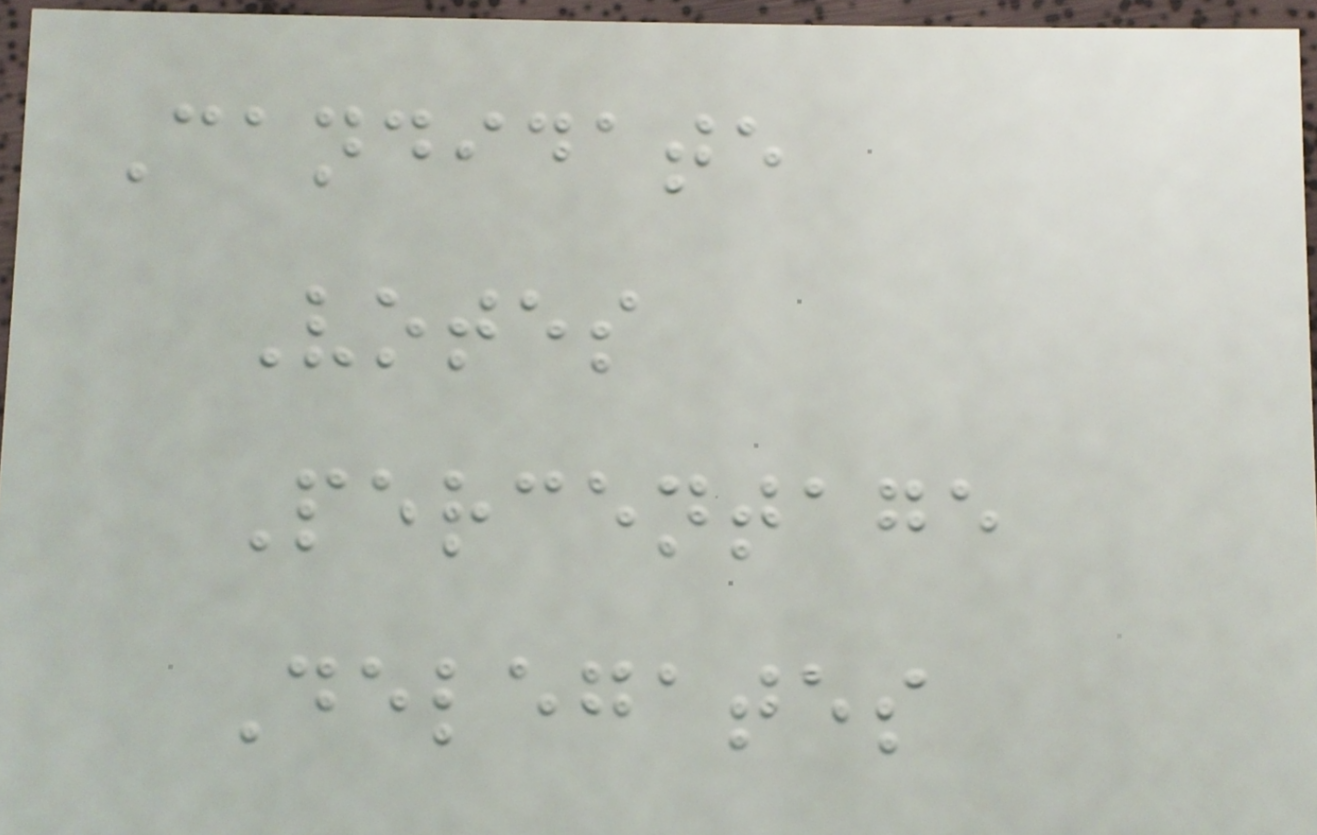Candidate
Votes
Percentage
Delegates
